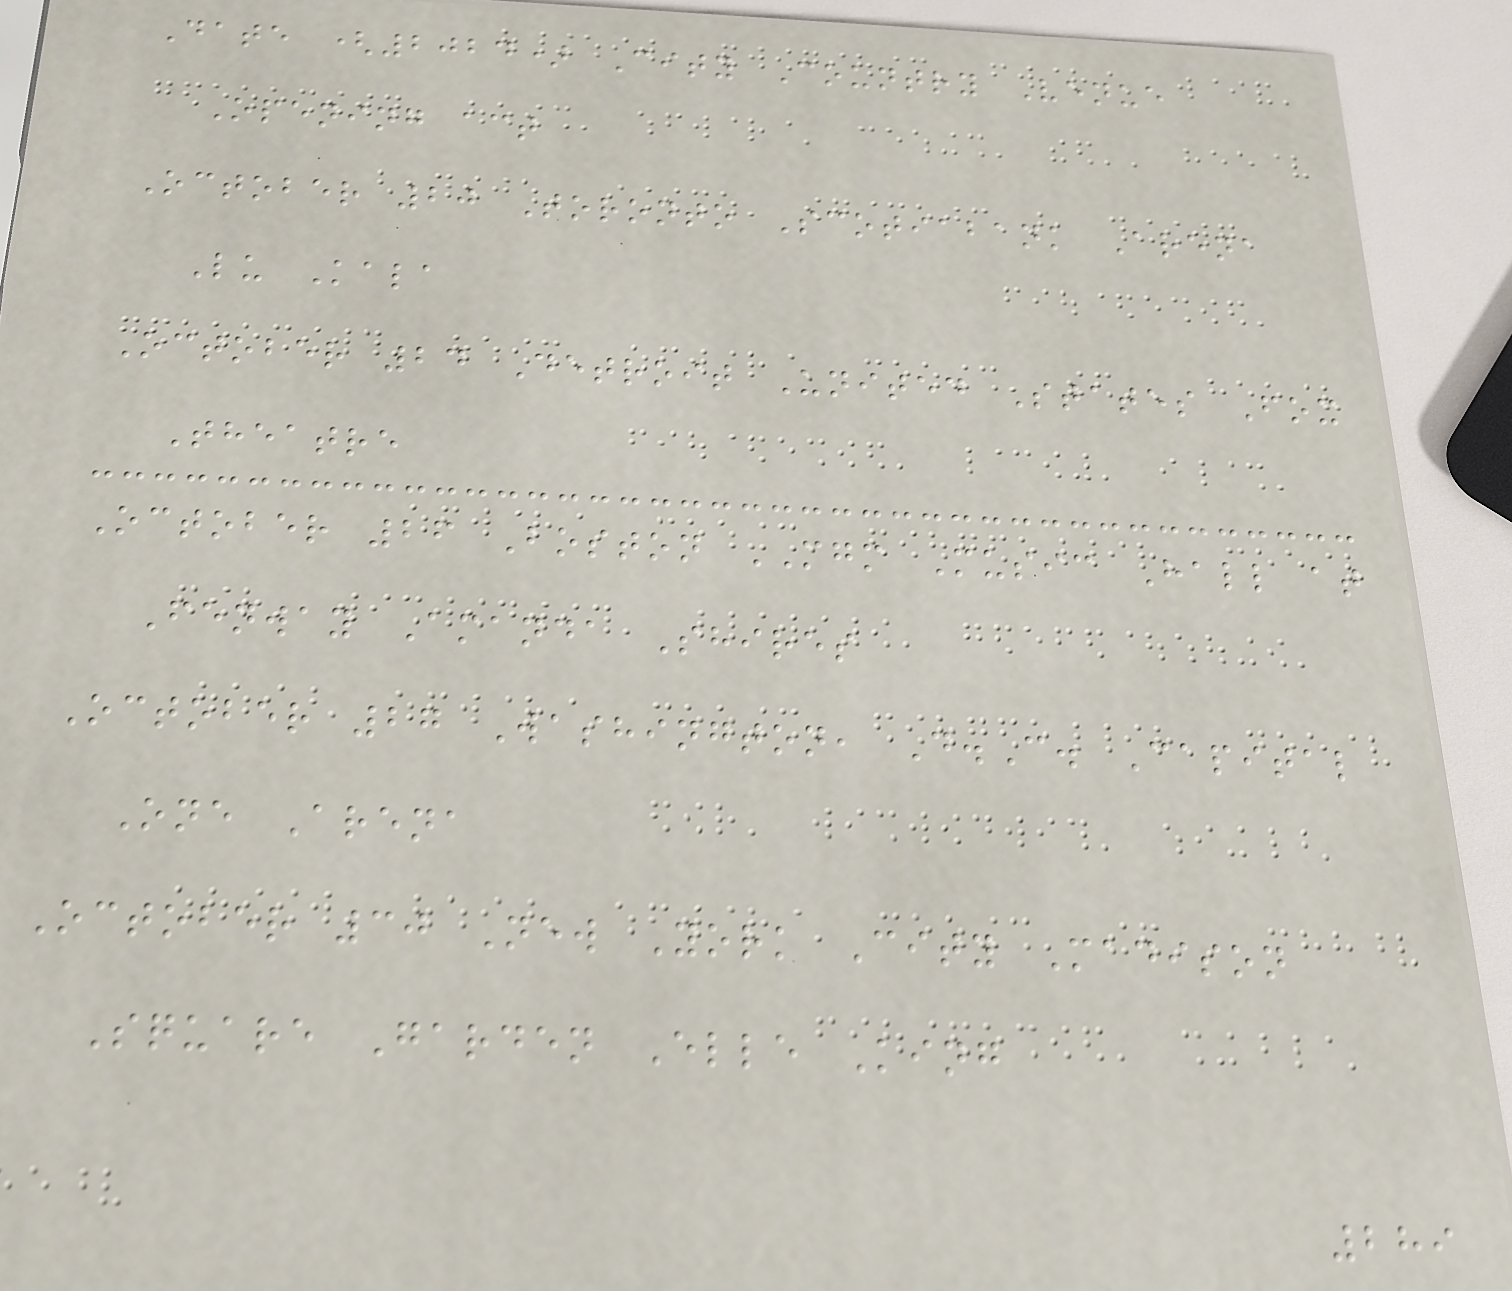Date (2024) City Country Venue
Opening act
October 20 Toronto Scotiabank Arena
Lu Kala
October 24 Detroit United States Fox
Theatre
October 26 Boston MGM Music Hall at
Fenway Amanda Shires
October 27 Washington, D.C. Capital
One Arena
October 30 New York City Madison
Square Garden Elle King
289
